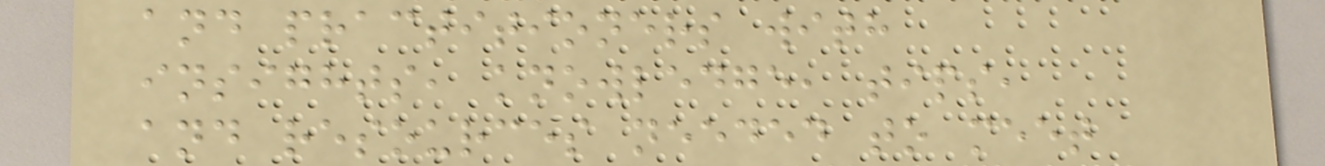and practitioners with
insights, knowledge, tips,
and resources needed to meet
